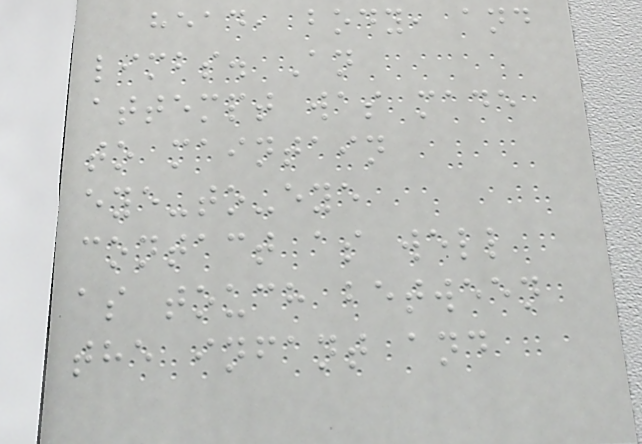head, body, and
limbs. An
attempt was made
to maintain
eye-to-eye
contact as well
as touch between
the infant and
